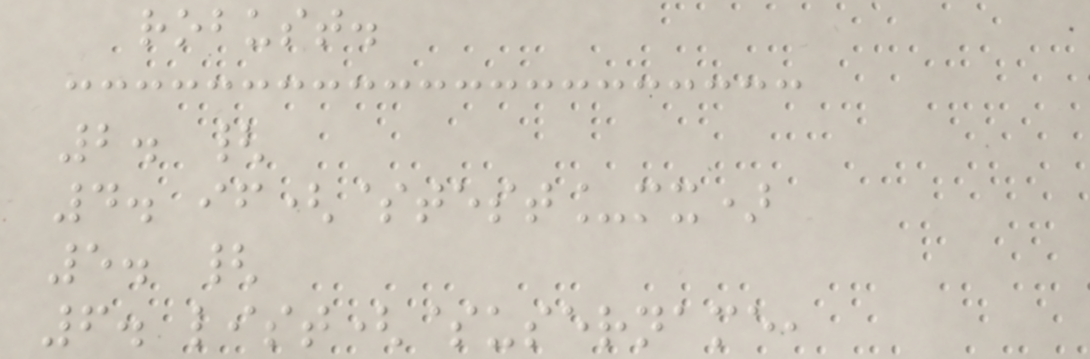robust.
2. {
4. if($test_mx)
5. {
6. list($username,
